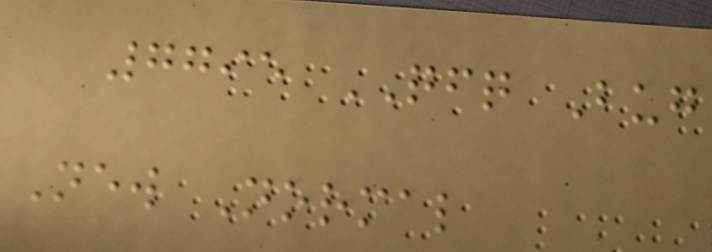7795 QFQ Bug
New Normal
